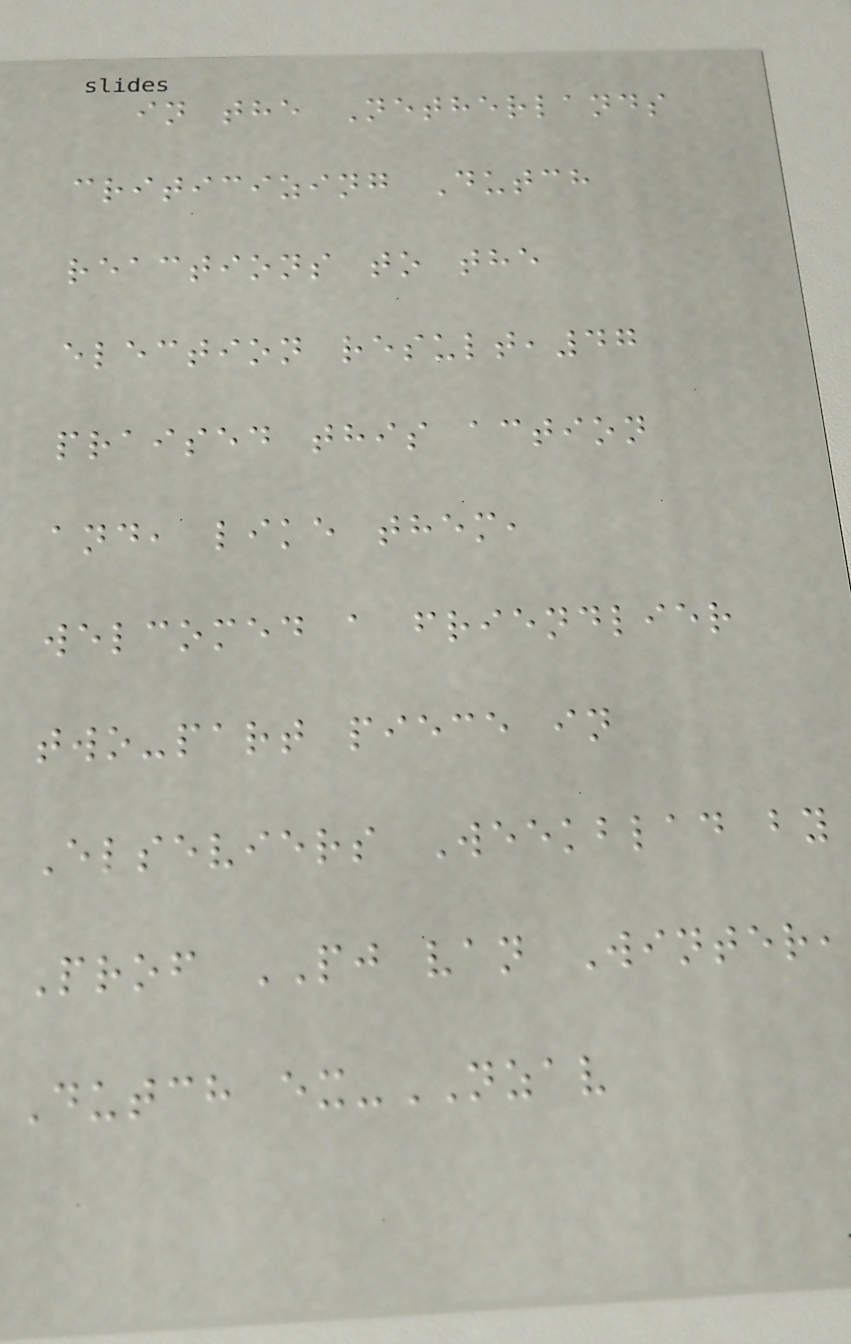in the Netherlands
criticizing Dutch
reactions to the
election result,47
praised this action
and, like them,
welcomed a friendlier
two-part piece in
Elseviers Weekblad by
Prof PJ van Winter,
Dutch ex-NZAV
